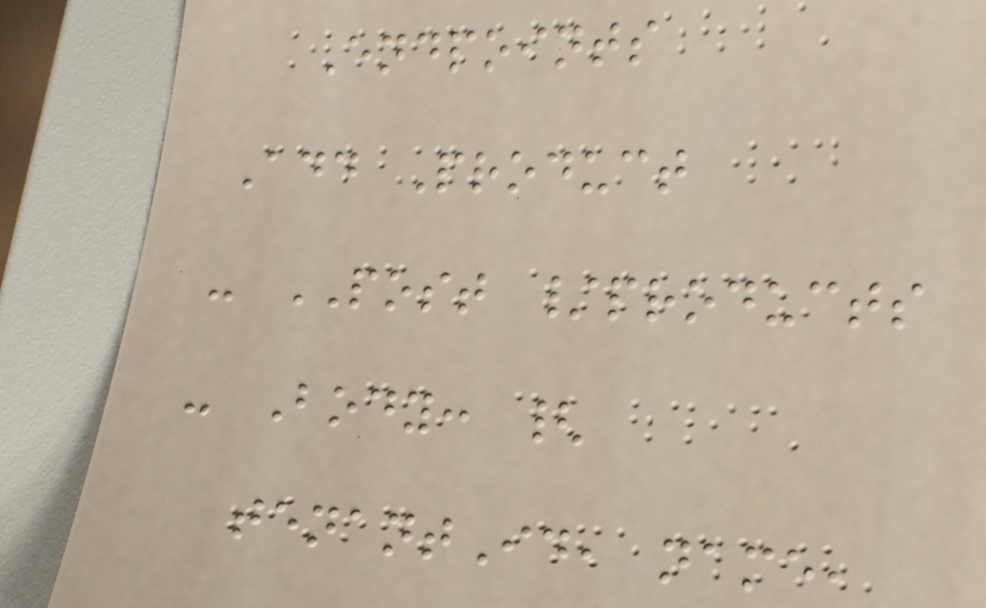Endpoints
Add Product
- POST /products
- Body: {
tenantId, name,
